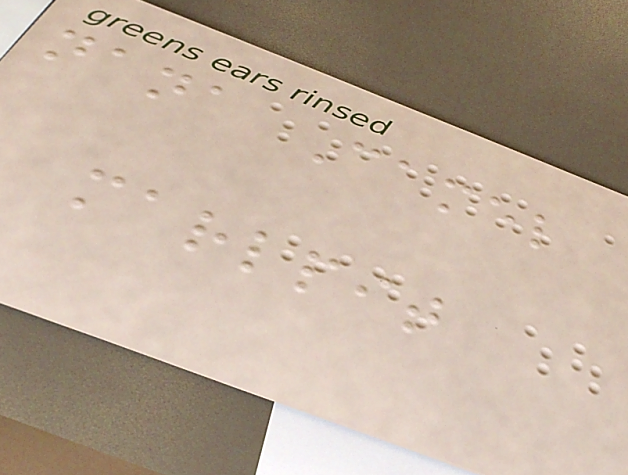nana Camel
marlpit
